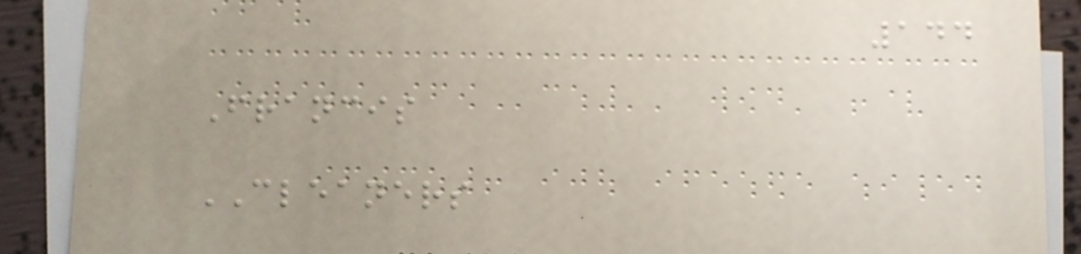144
Francis
CLEANERS
